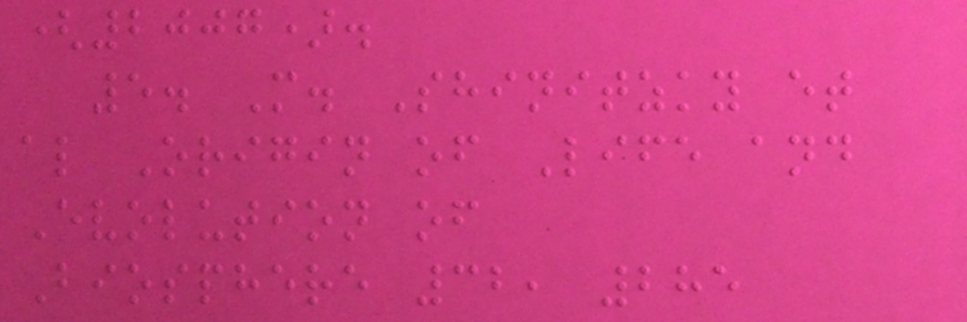(2007).
5. M. Shinitzky et
al Origin of Life and
Evolution of
Biosphere 32, 285
